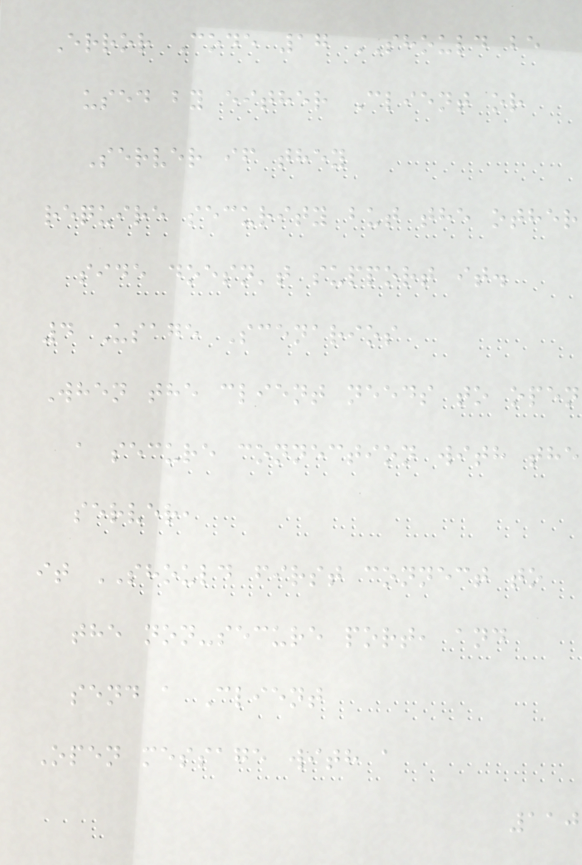Error Code 17 SHOULD be
used by either Client or
Server if they
require security but the other
side doesn't support it.
4 Usage Scenarios
When the client needs to open
a secure connection with the
server,
it SHOULD first connect to
the non-secure port, and
send a Client
Open message with a
110
